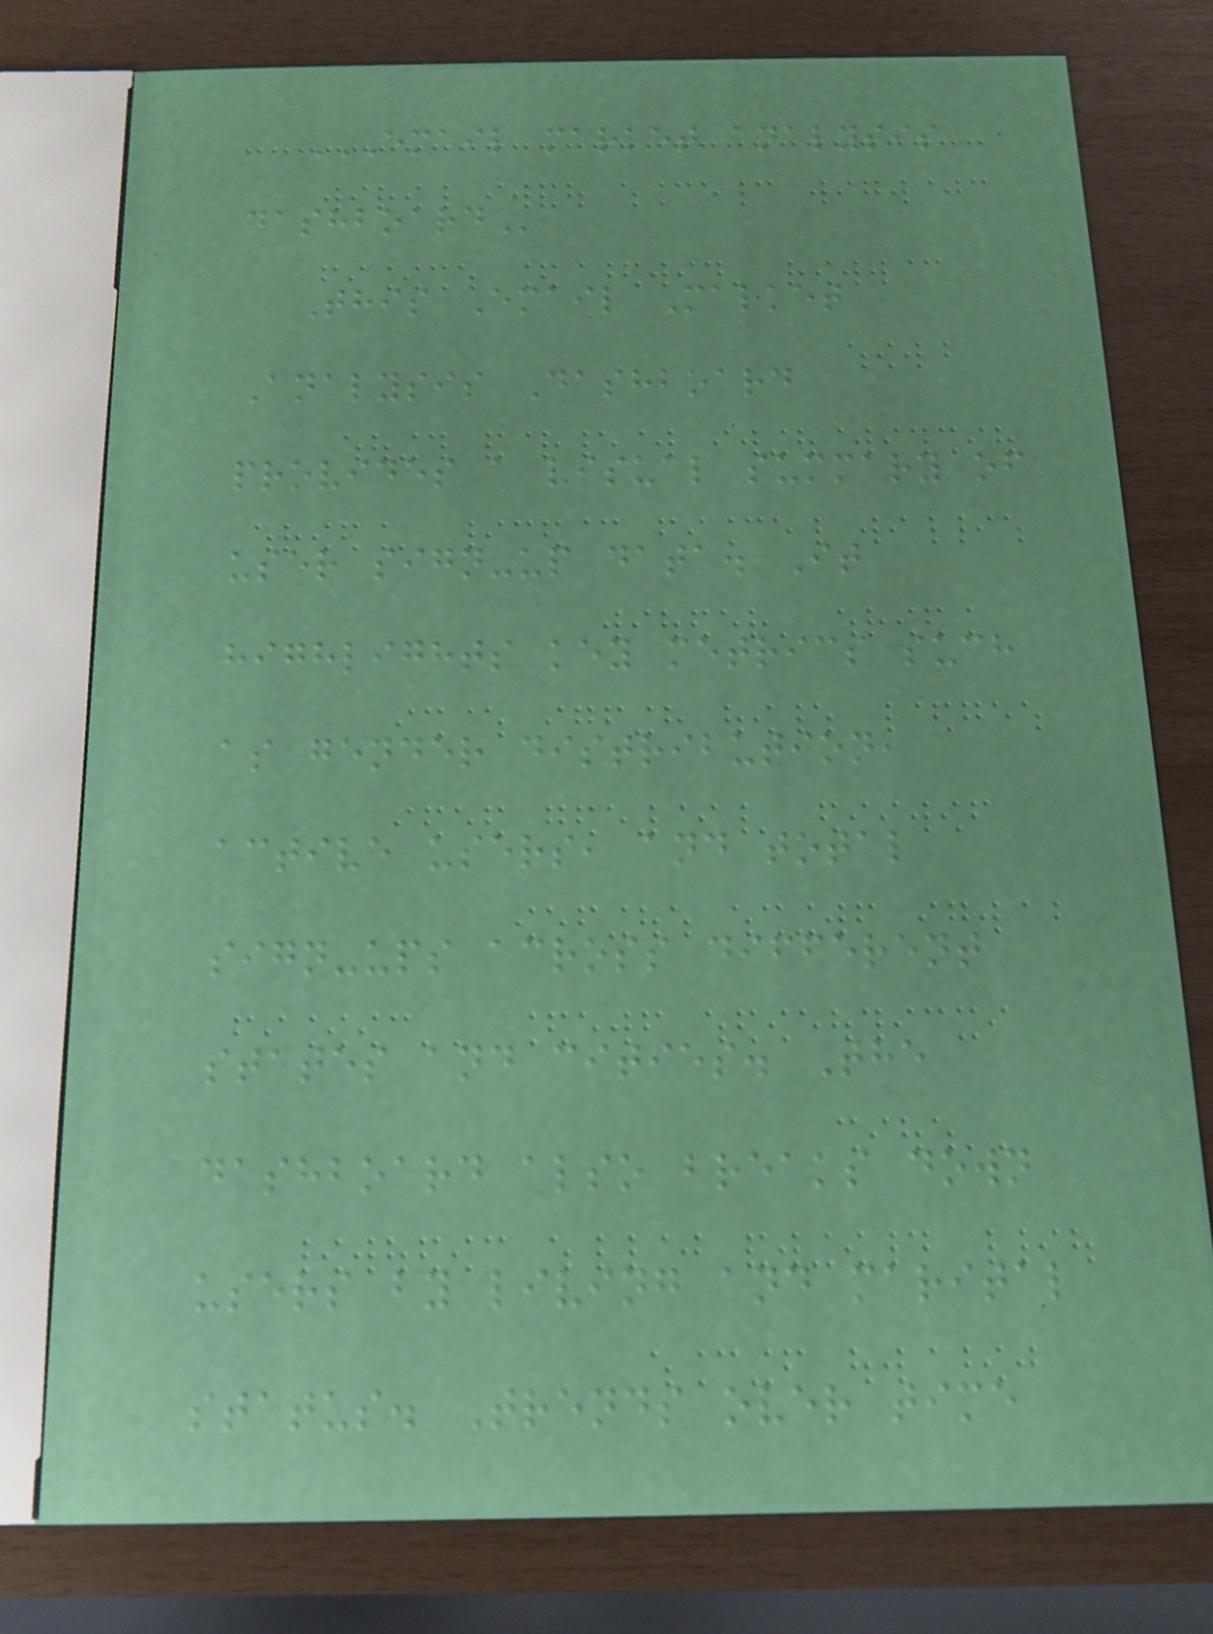EMAIL MARKET ANALYSIS
DASHBOARD
This Email Market
Analysis Dashboard
provides a visual summary of
user sign-up data. It
highlights key metrics such
as gender distribution,
active users, and total
sign-ups across different
states and cities. The
dashboard also breaks down
users by living and marital
status. Trends over time
